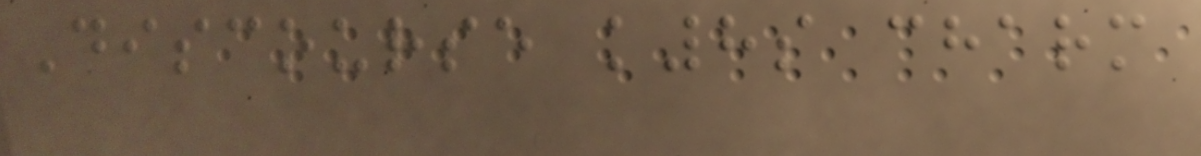Discourse k8s charm
